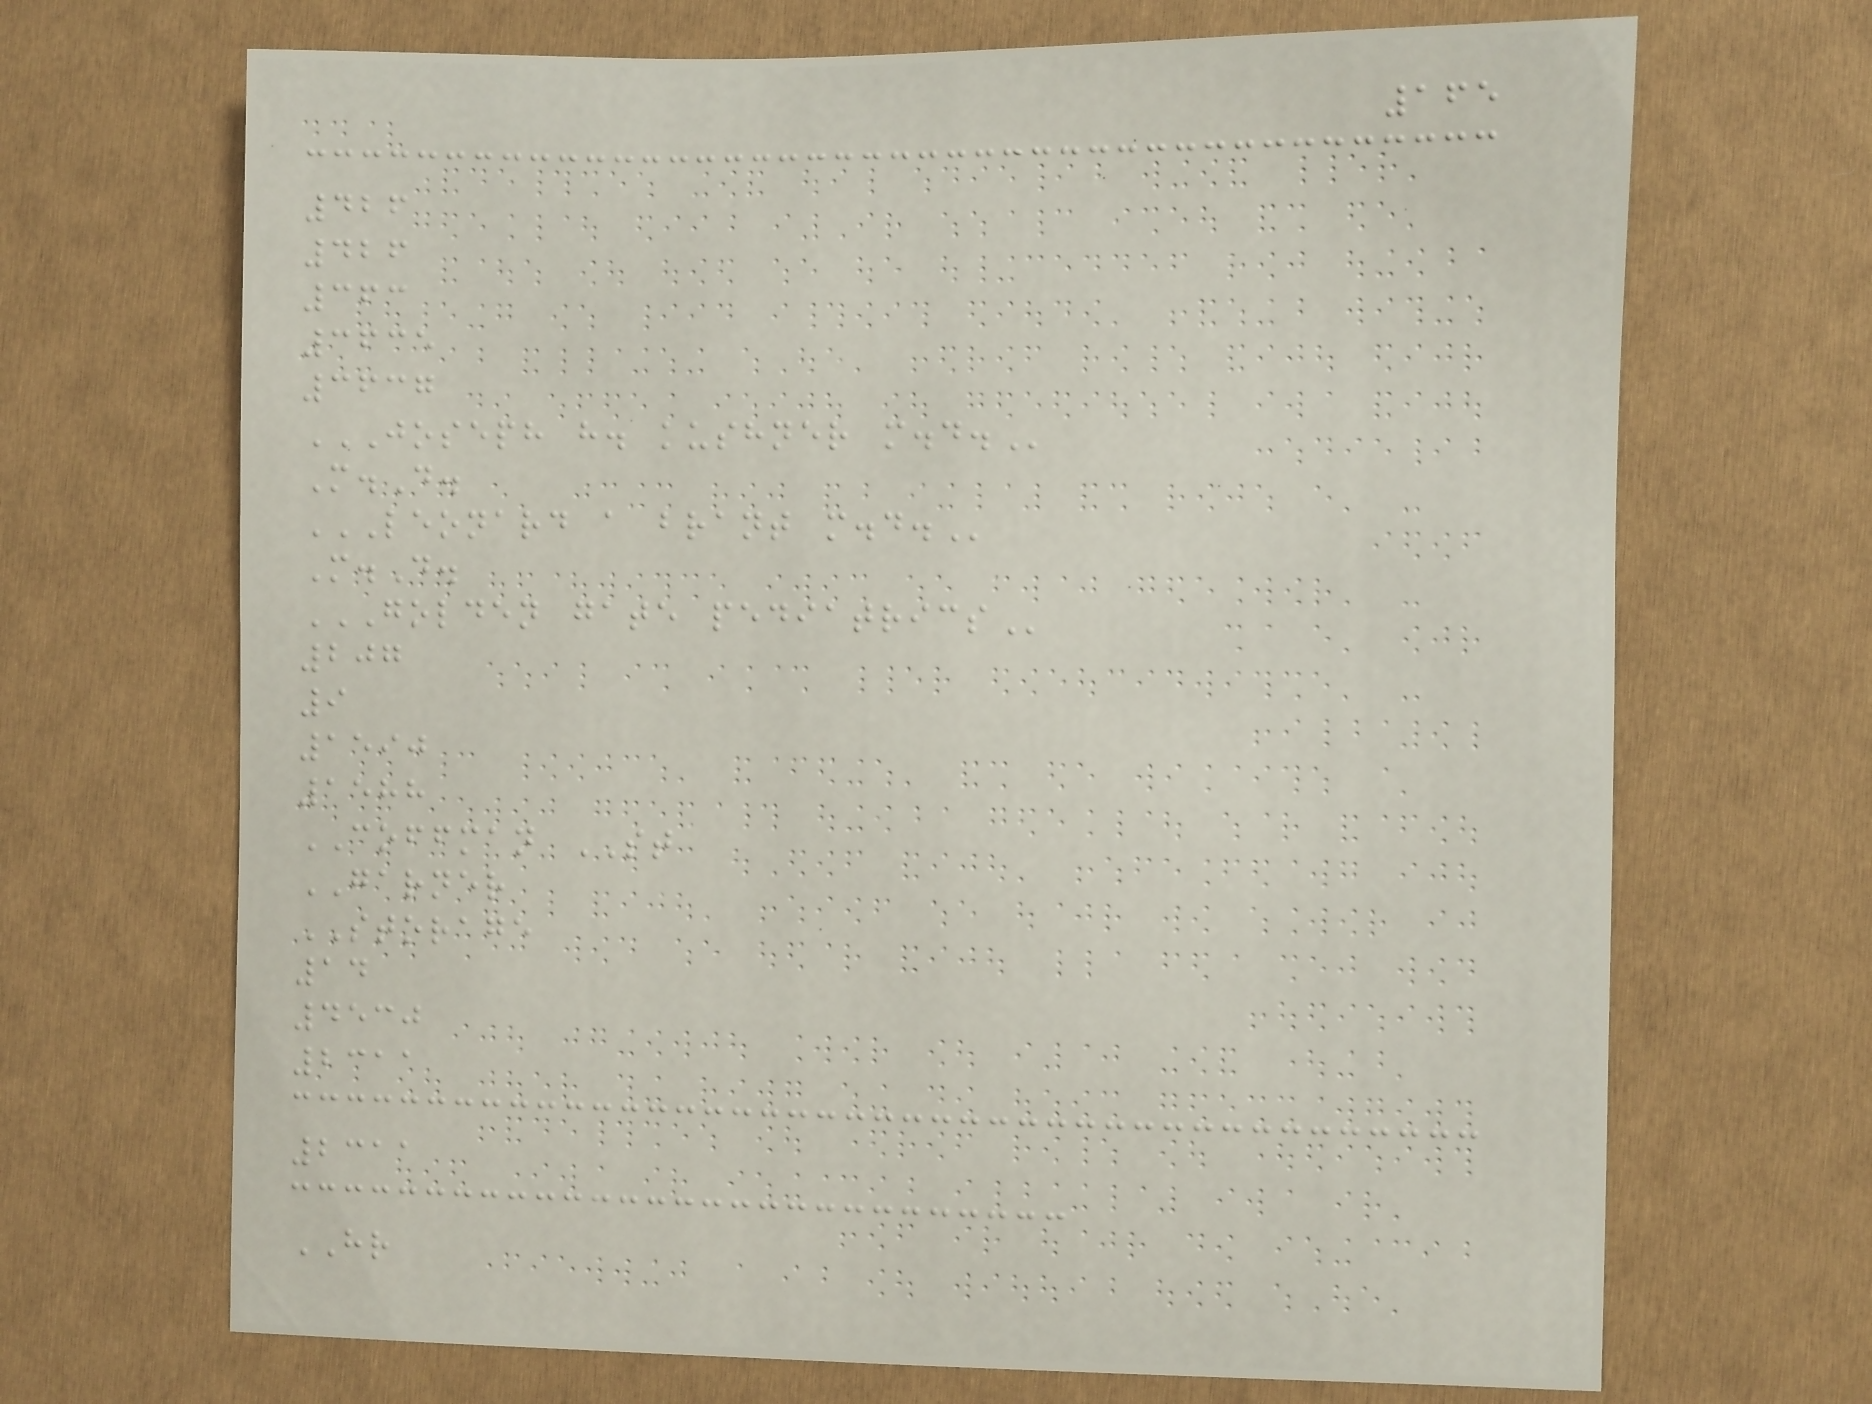165
426
426
363
3635
3637
JOSEPH H. KUSHNER M.D.
M.D.
LEONARD A BRANT M.D.
M.D.
GOLDEN GATE PEDIATRICS
207
9
1590
1588
COFFMAN ST
GARNER
STORAGE
14
4530
2311
2311
HR
